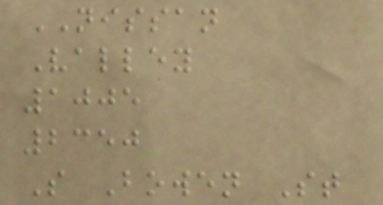NISSAN
Valley
1005
2350
S Bowen St
